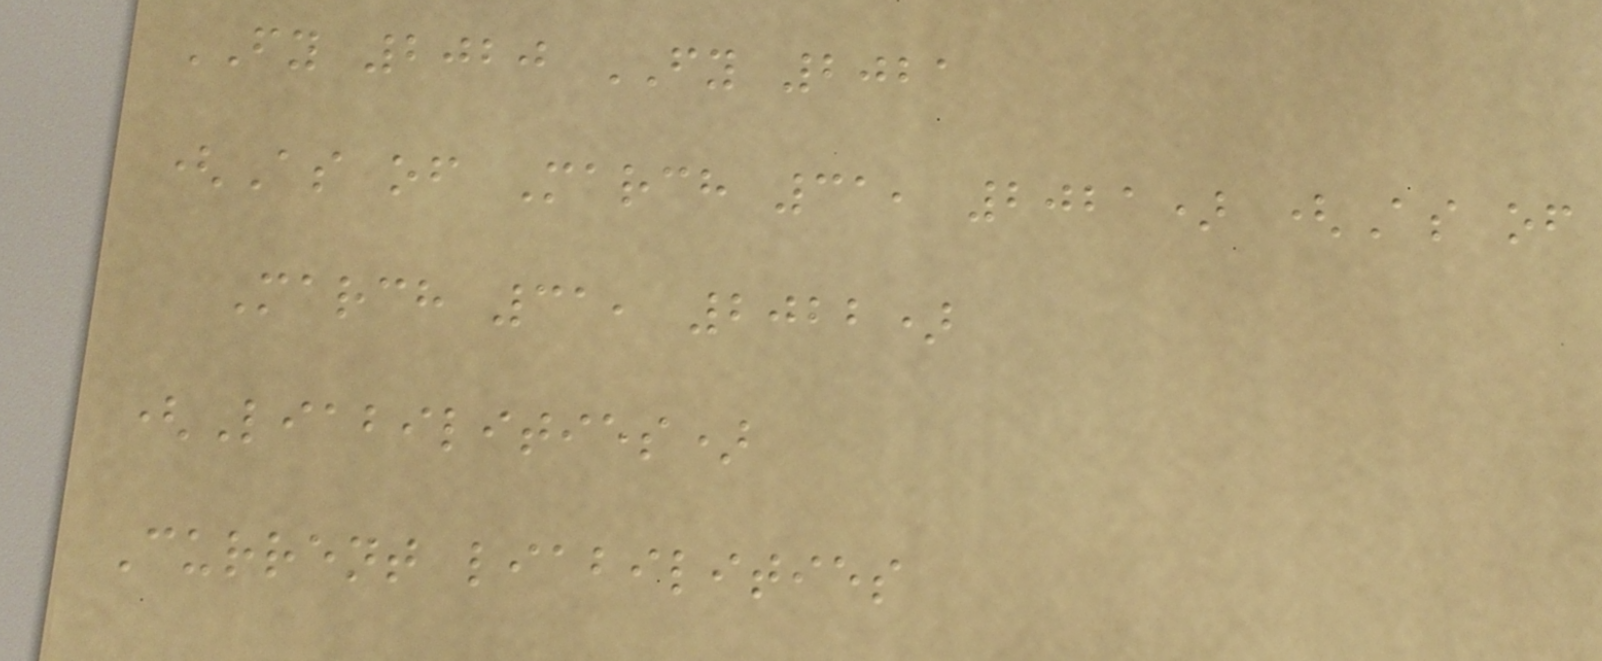FY 2020 FY 2021
(As of March 31, 2021) (As of
March 31, 2022)
(Liabilities)
Current liabilities
